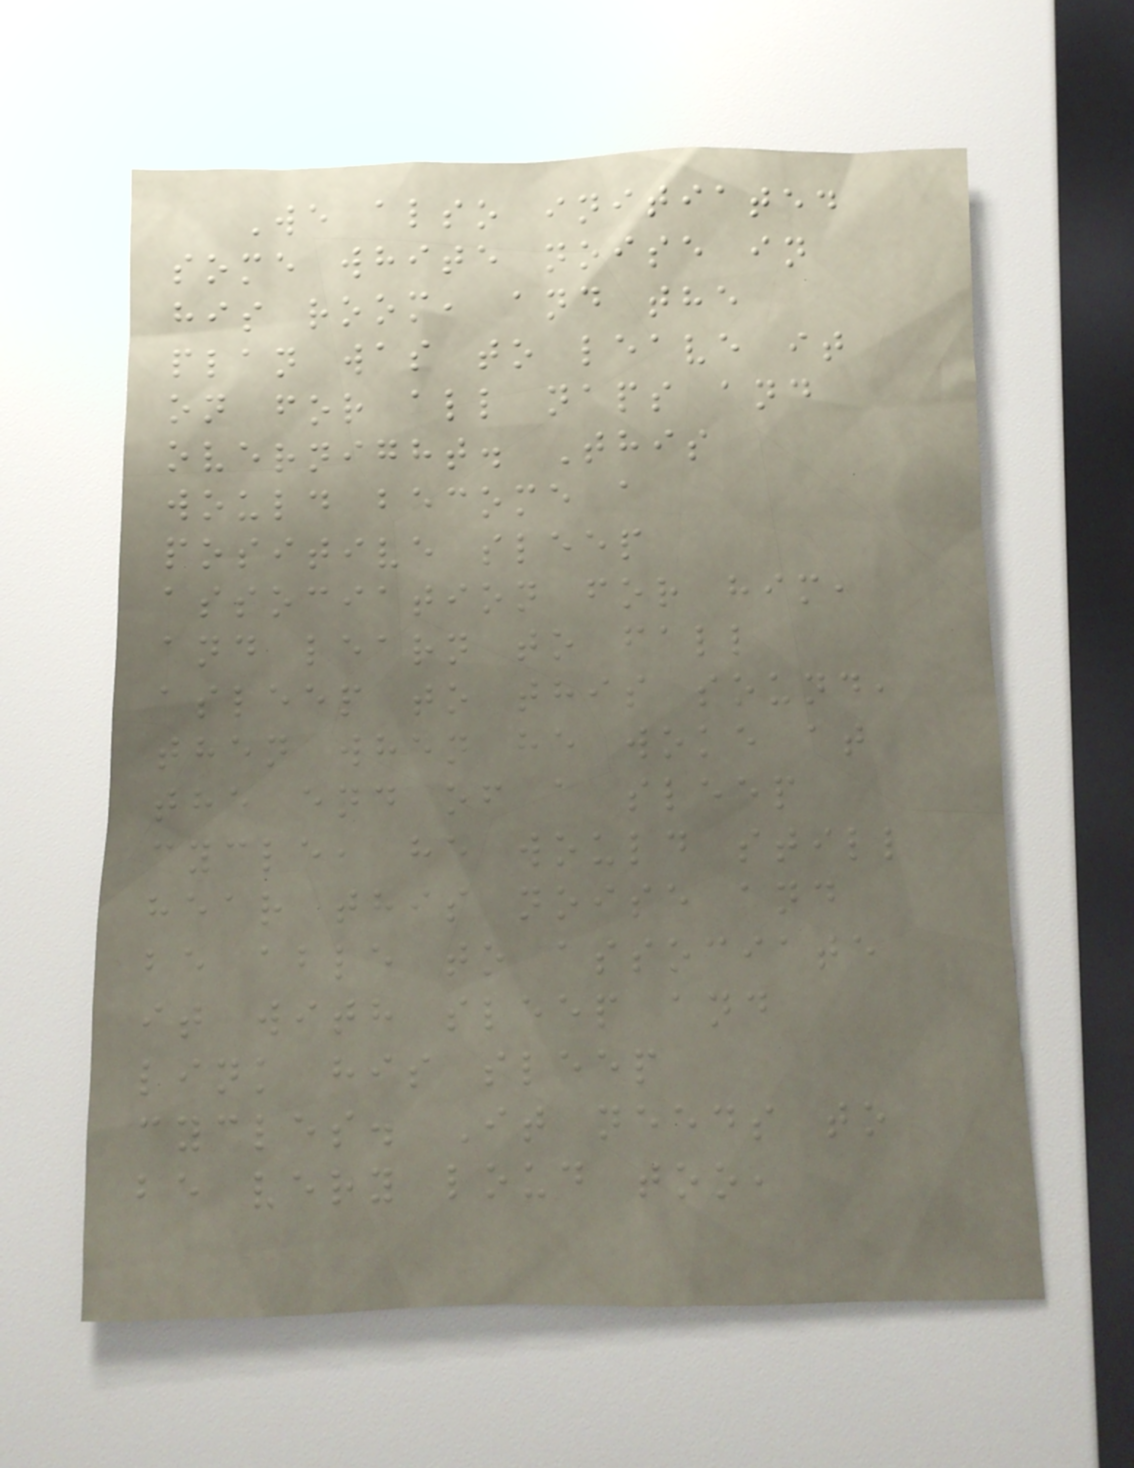We also initiated
some white noise in
his room, and the
plan was to leave it
on for all naps and
overnight. This
would become a
positive sleep
association for him,
and learn to fall
asleep to this sound,
then when he woke at
the end of a sleep
cycle, he would still
hear this noise and
be able to associate
it with sleep and
link his sleep
cycles. It needs to
be very loud too,
